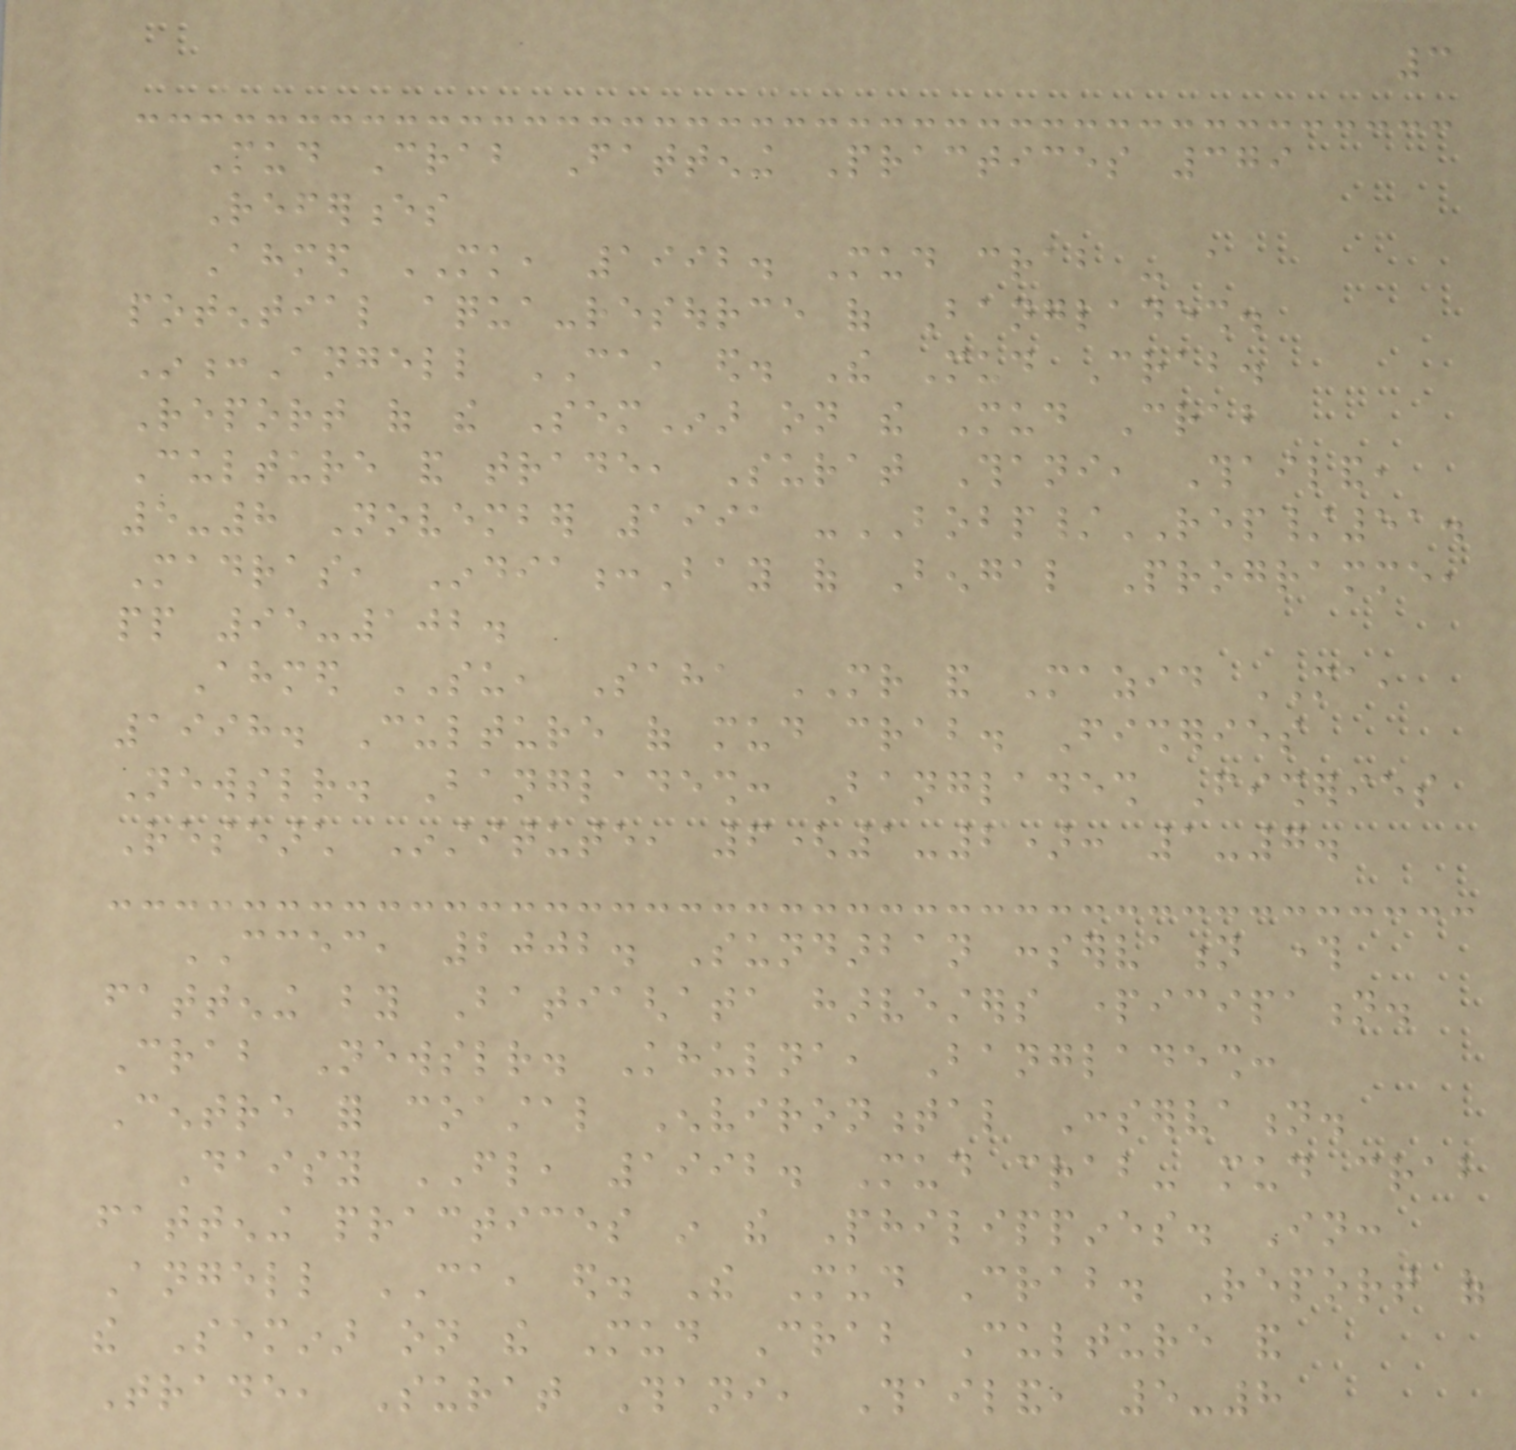3
Mud Crab Fattening Practices 379
References
Ahmed MK, 1992. Mud crab - a
potential aqua-resource of Bangladesh.
In:Angell CA, ed. The Mud Crab.
Report of the SemInar on the Mud Crab
Culture and trade, Surat Thani, Thailand,
5-8 November 1991 -BOBP/REP/51.
Madras, India:Bay of Bengal Programme,
pp 95-102.
Ahmed SU, Saha MR and Mazid MA,
1998. Culture of mud crab. Fisheries
Newsletter. Bangladesh: Bangladesh Fisheries
Research Institute, 6(1-2): 1-7.
CCEC, 2002. Sundarban conservation through
fattening by Batiaghata harvesters participation.
Crab Newsletter. Khulna, Bangladesh:
Centre for coastal Environmental Conservation.
Daisy FL, 1992. Mud crab- mud crab
fattening practices in the Philippines. In:
Angell CA, ed. The Mud Crab. Report of
the Seminar on the Mud Crab Culture and
Trade, Surat Thani, Thailand, 5-8
